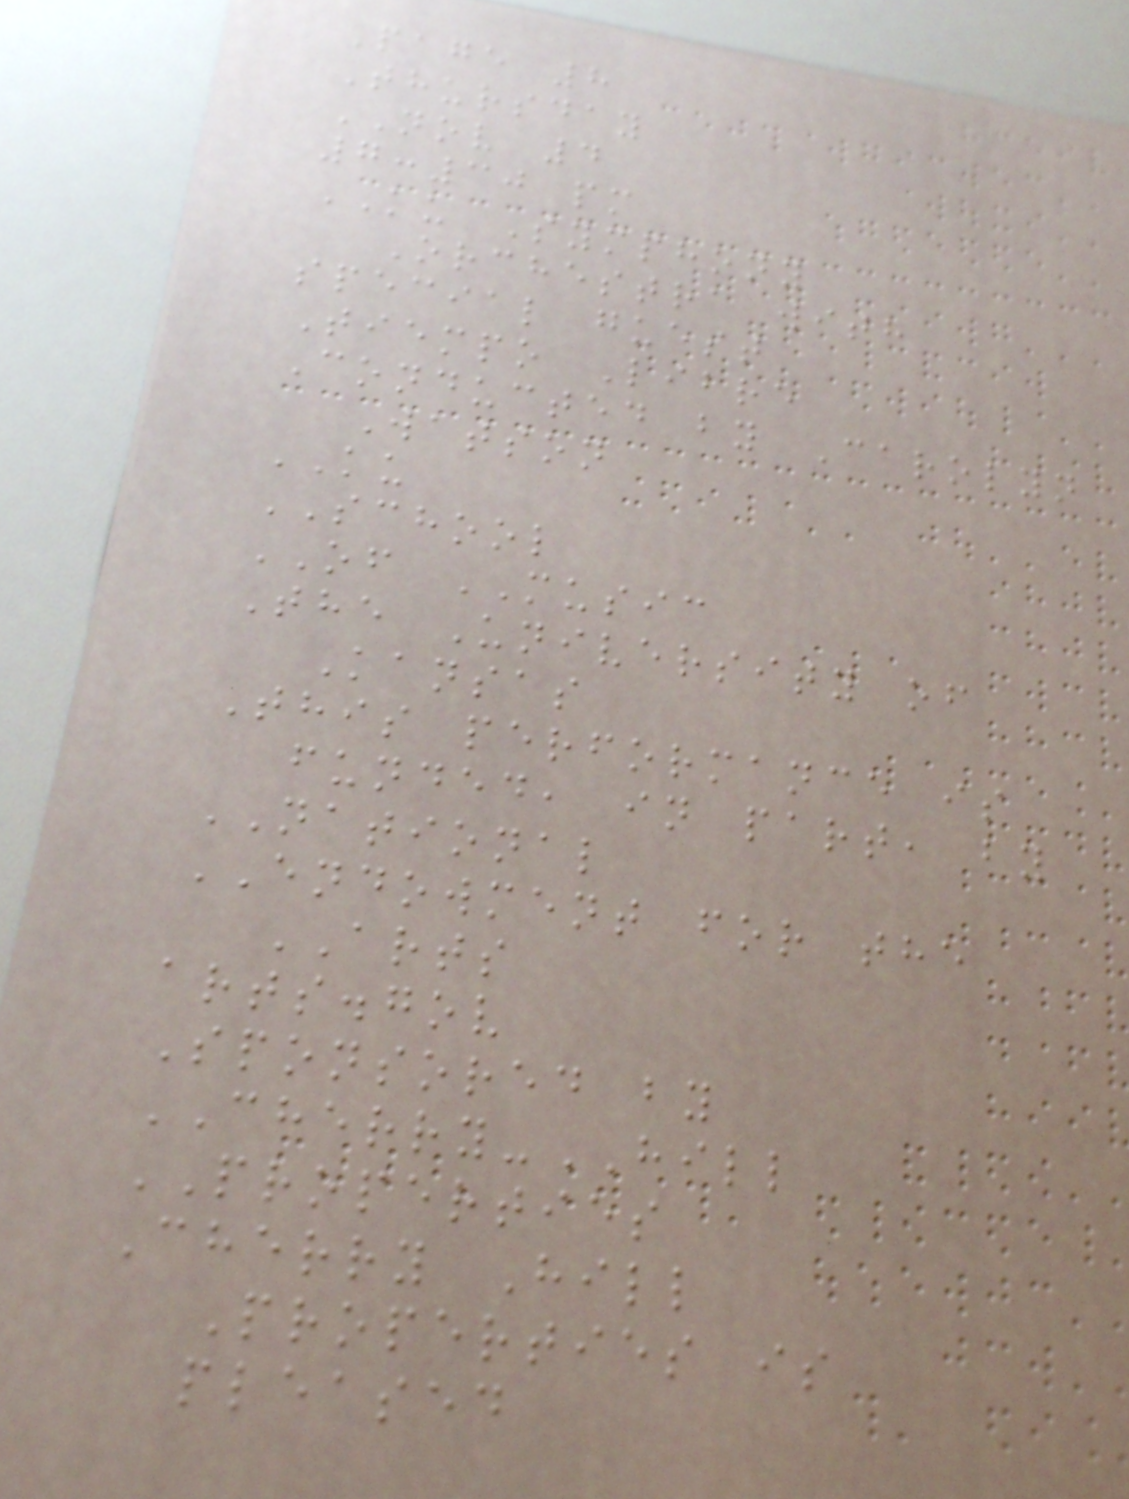Page 8
Thursday
NOV 4
7:30 pm
KU Symphony
Orchestra with
special guest
Tiempo Libre
Conducted by Carolyn
Watson
KU
SCHOOL
OF MUSIC
The University of
Kansas
This performance is
funded, in part, by
NATIONAL
ENDOWMENT for the
ARTS
arts.gov
Sponsored by
CHERRY-HILL
PROPERTIES
Cherry Hill
Properties is
pleased
